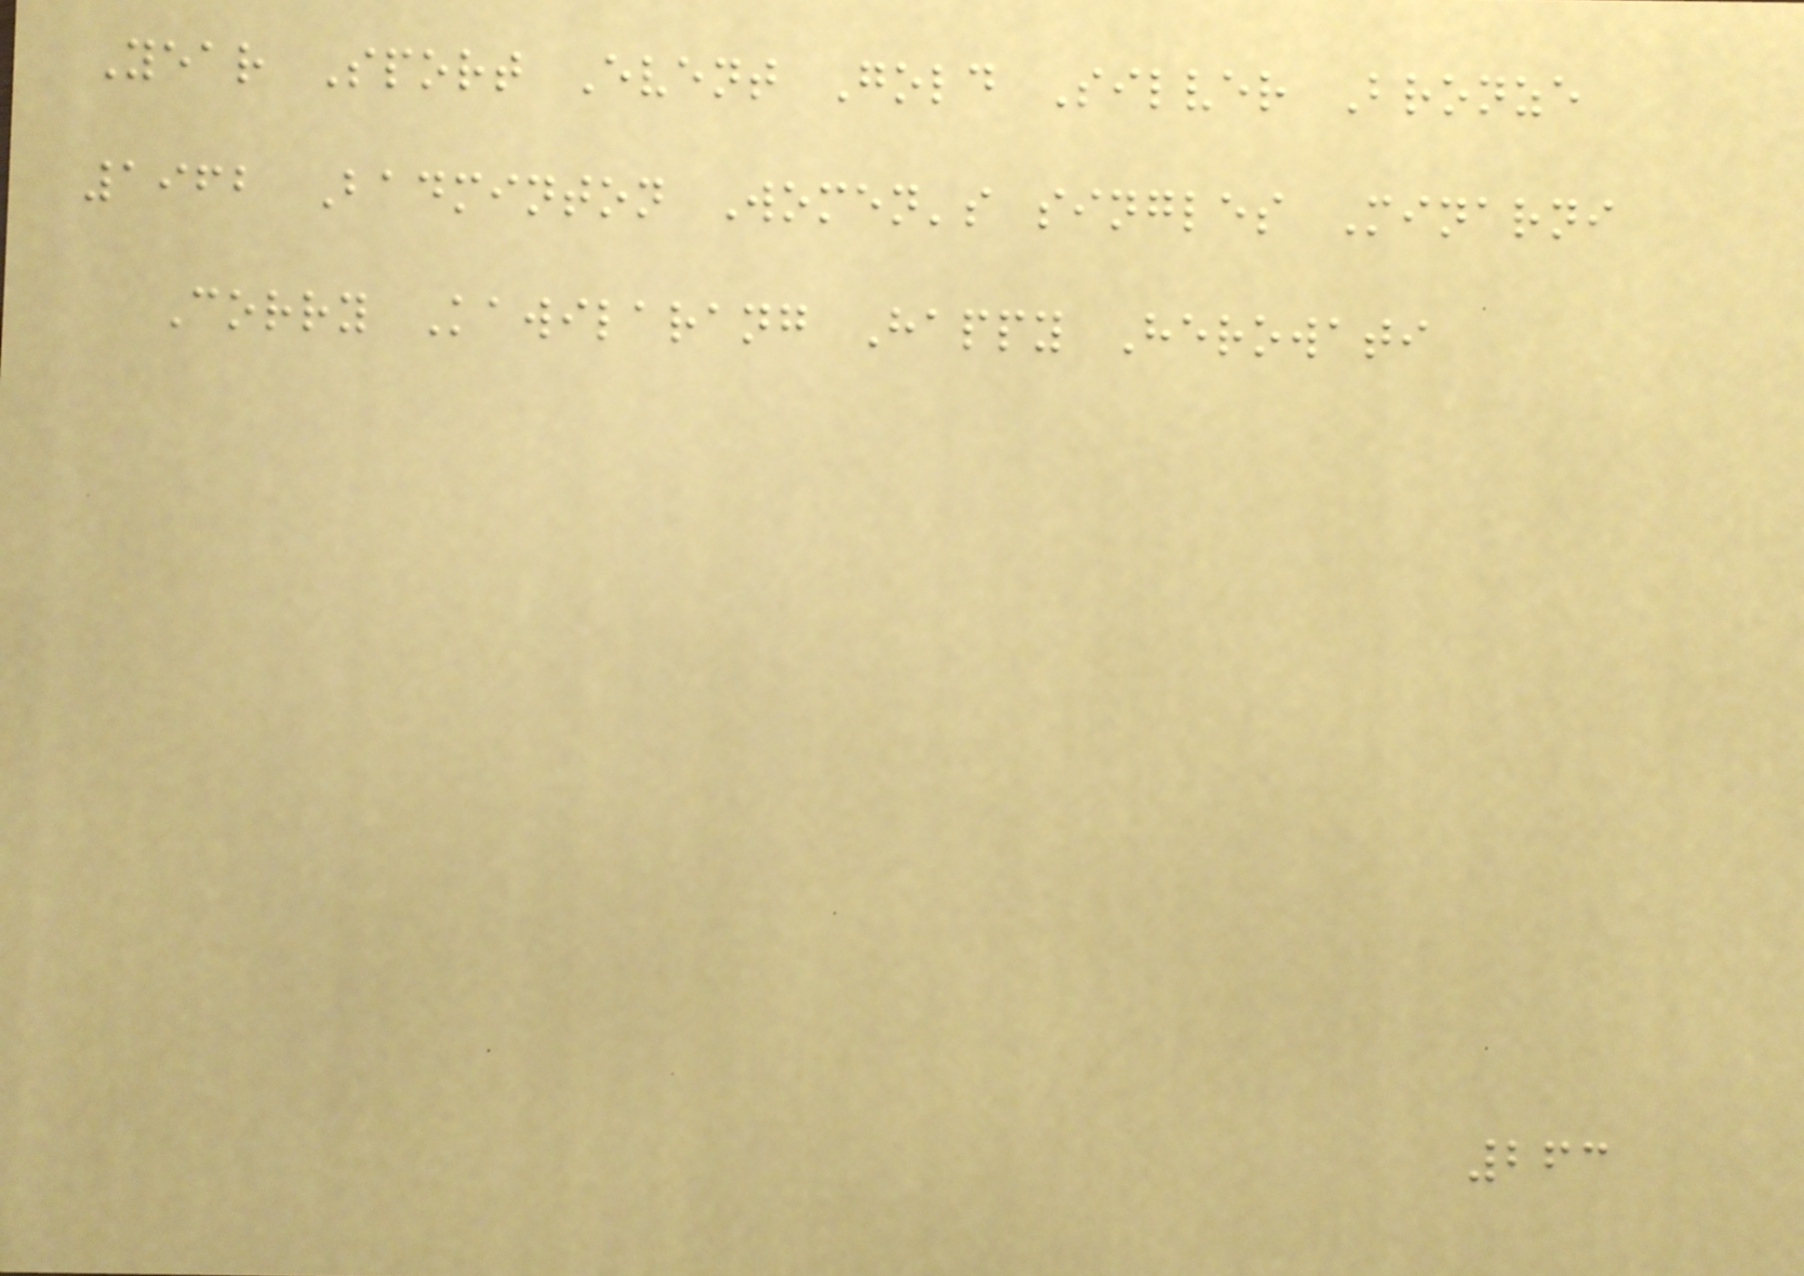Year Sport Event Gold Silver Bronze
1962 Badminton Women's singles Minarni
Corry Kawilarang Happy Herowati
263
